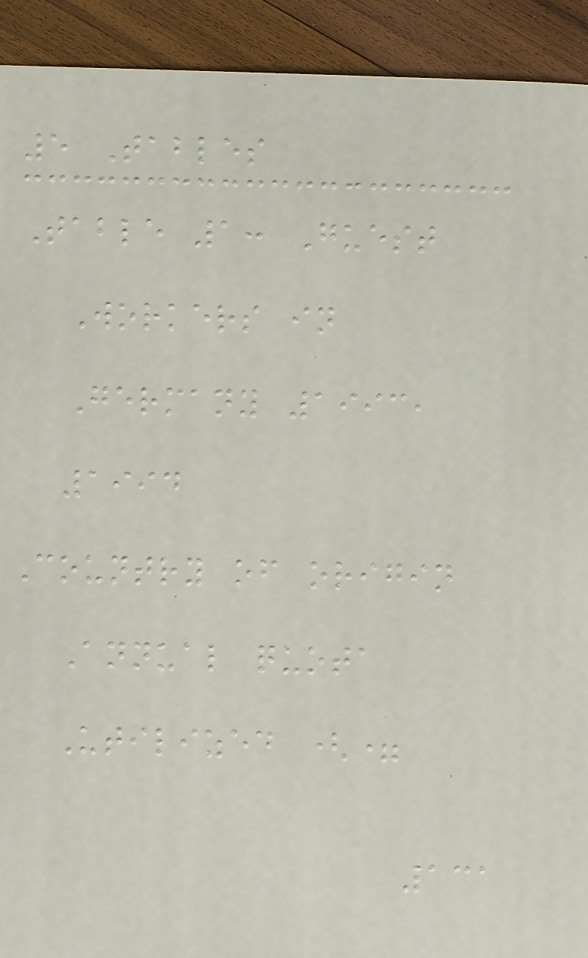5 Tables
Table 1: Guest
Workers in
Germany 1993,
1994
Country of origin
Annual quota
Utilized (=
131
